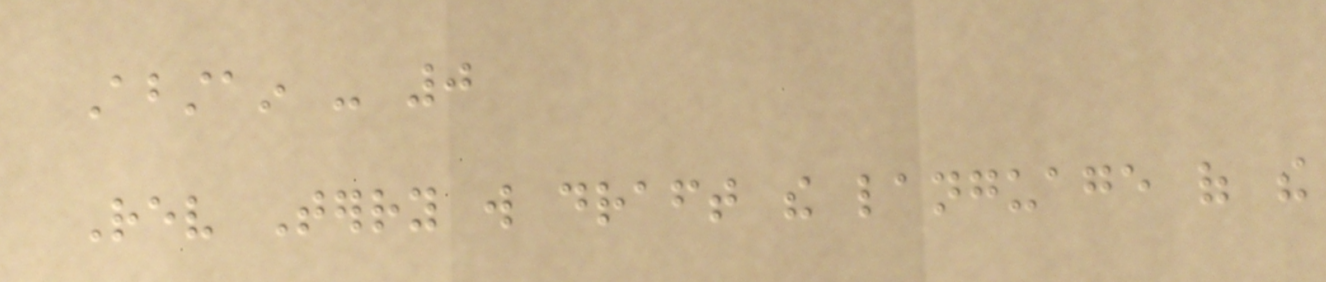Abstain - 0
Rev Terry will draft the language of the
